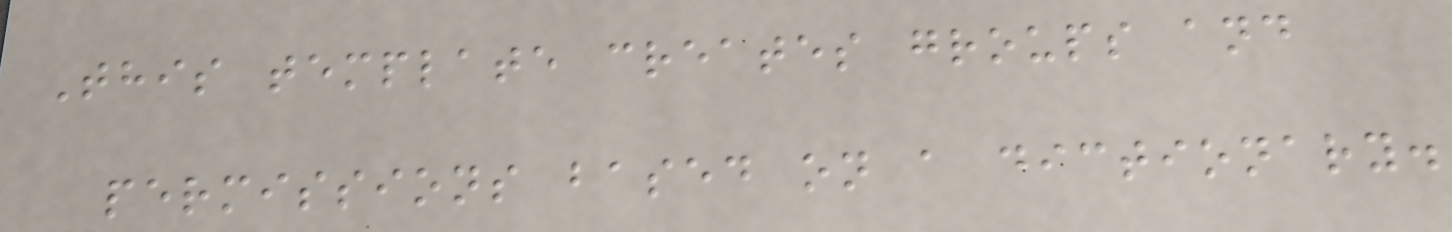This template creates groups and
permissions based on a dictionary.
